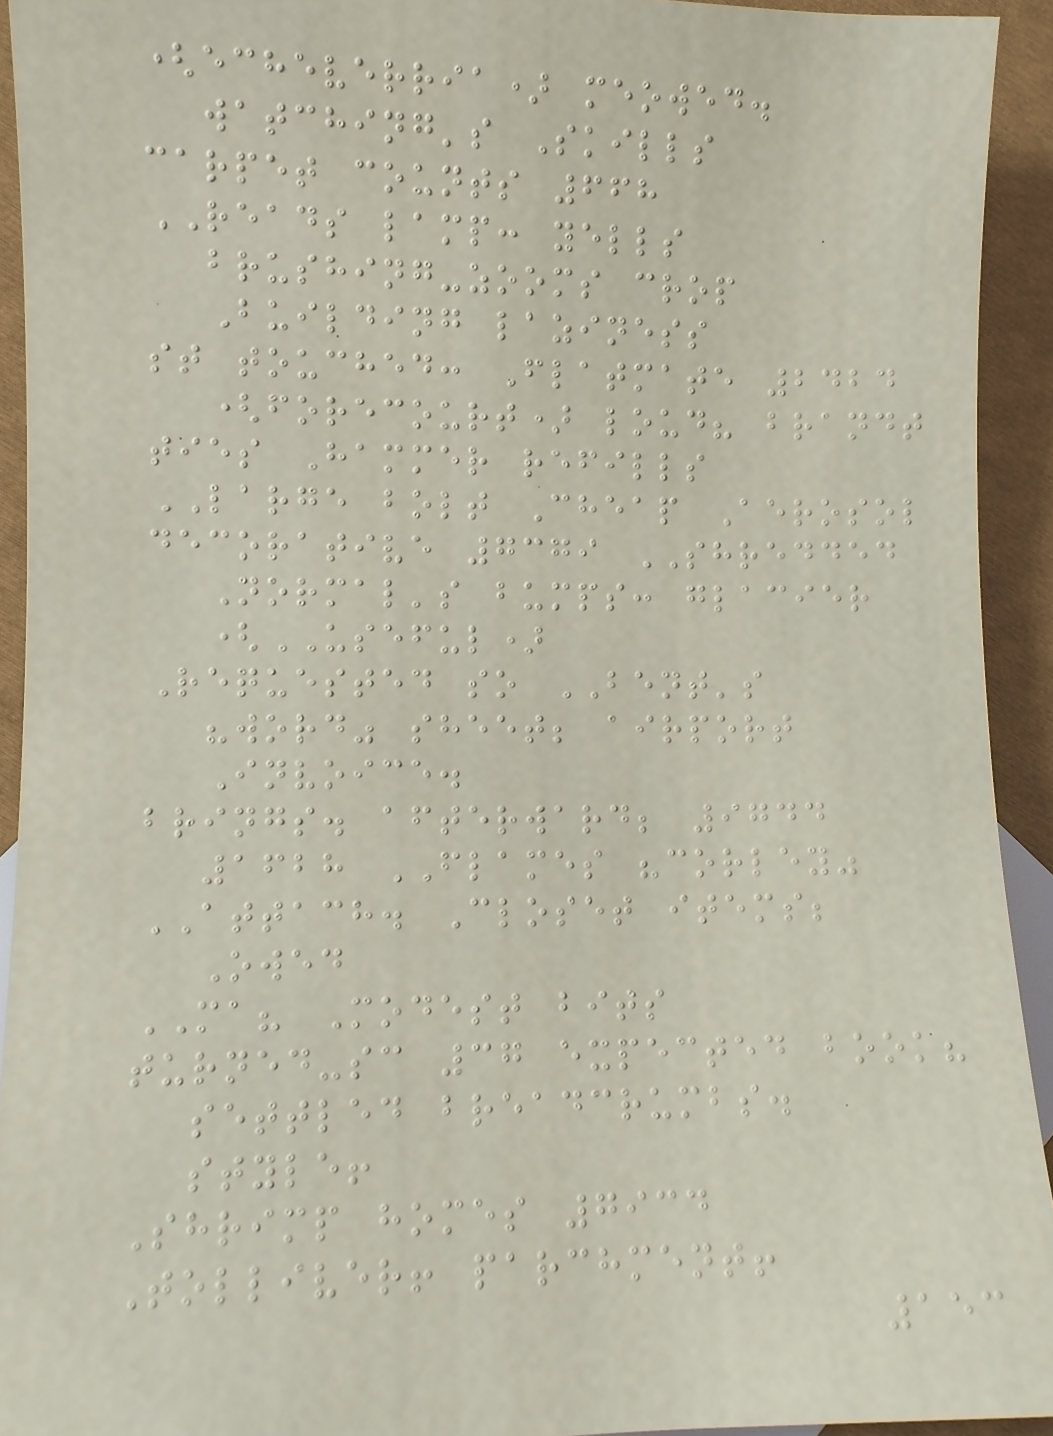(echeverria) meowed.
watching's Skills
carpet counts 668
READS lamp: yells
brushing-zooms crop
Building laziness
st touched: Flatmate 2424
(forecourt) loud? brandt
ties Hammer refills
LARGE bolt Cheap Aerosol
decorative 7379 SHREDDED
Normal's bumps: glacier
(USEFUL)
Requested so BENT's
"word" sheet; airport
Invoice.
brings. afterward; 9744
1628 FLAMES "corley"
ATTACH. Closet items;
Owed
MA? Modest bits
turned-sc 37 expected book?
settled breadcrumbs.
style!
Shrimp homes 7934
Tolliver! parchment!
153
